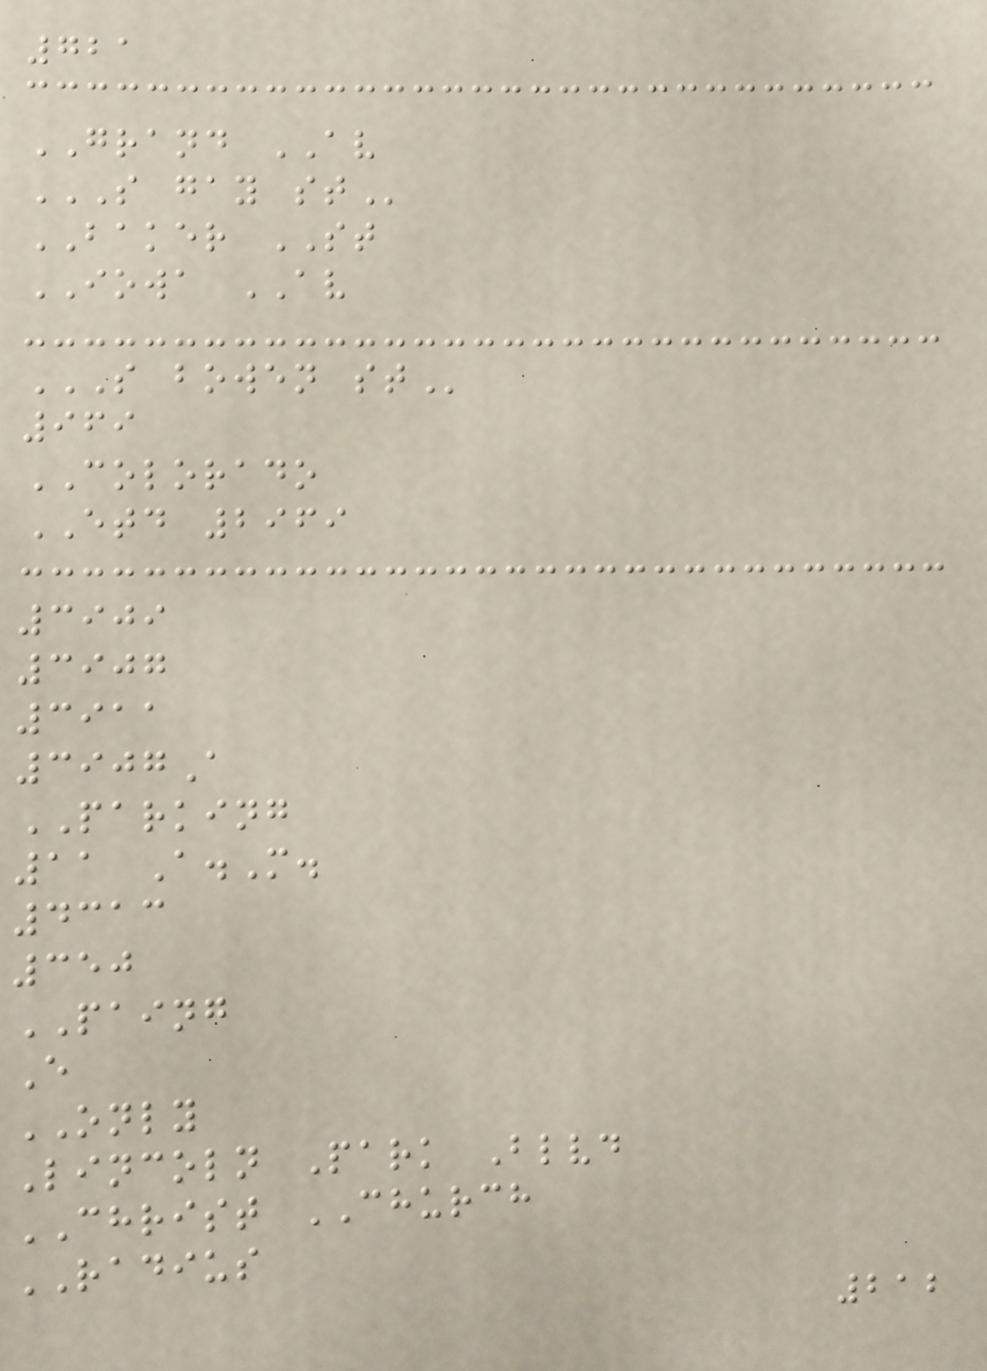721
GRAND AV
S GAY ST
BAKER ST
IOWA AV
S BOWEN ST
969
COLORADO
ETD 2969
3909
3907
3911
3907A
PARKING
11 A.M.
4313
350
PAING
E
ONLY
Lincoln Park Blvd
CHRIST CHURCH
RADIUS
212
